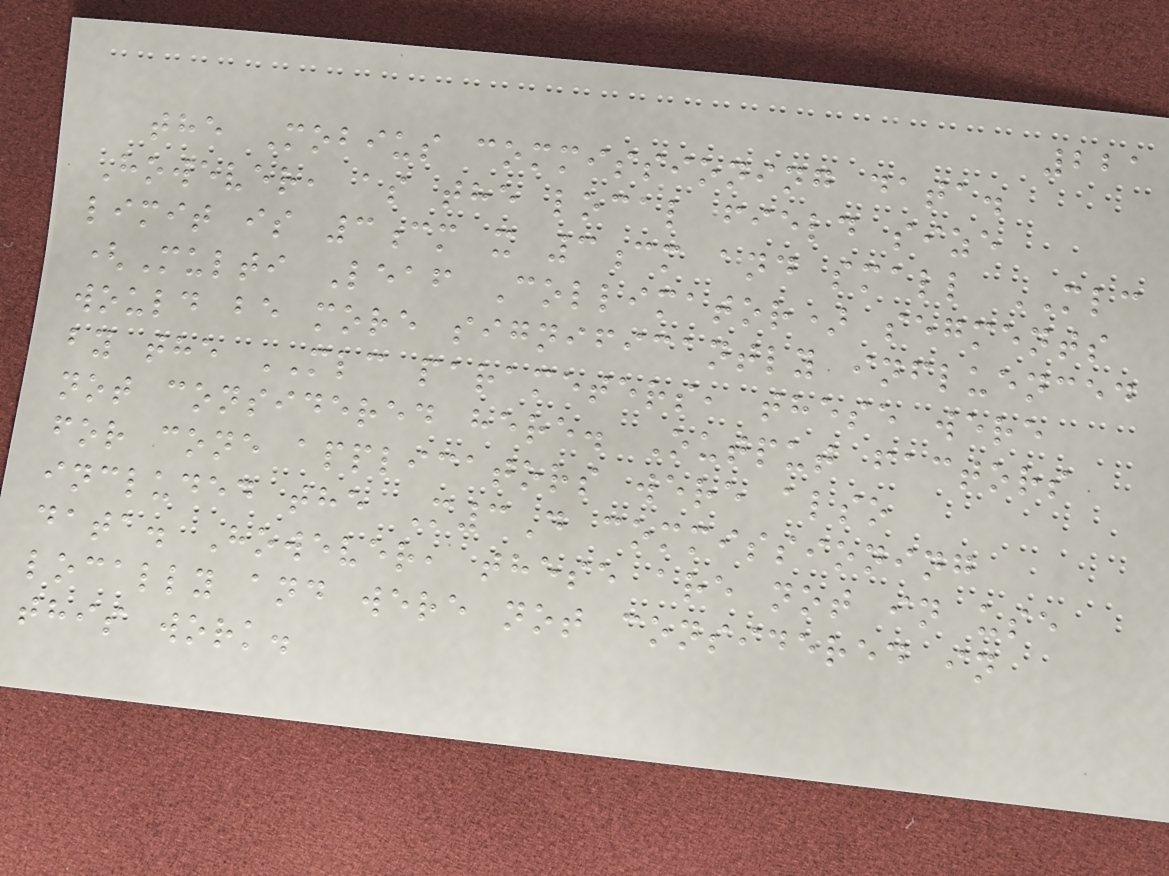221
the Mobius commissioning data.
However, as the local field size
limit is 3cm x 3cm and small MLC
(Multi Leaf Collimator) segments
would be more significantly influenced
by the MLC parameters, these were
not considered here. Output factors
for cone applicators were also
included the M3D commissioning
data. However, these are not in use
locally and were not considered in
this work.
